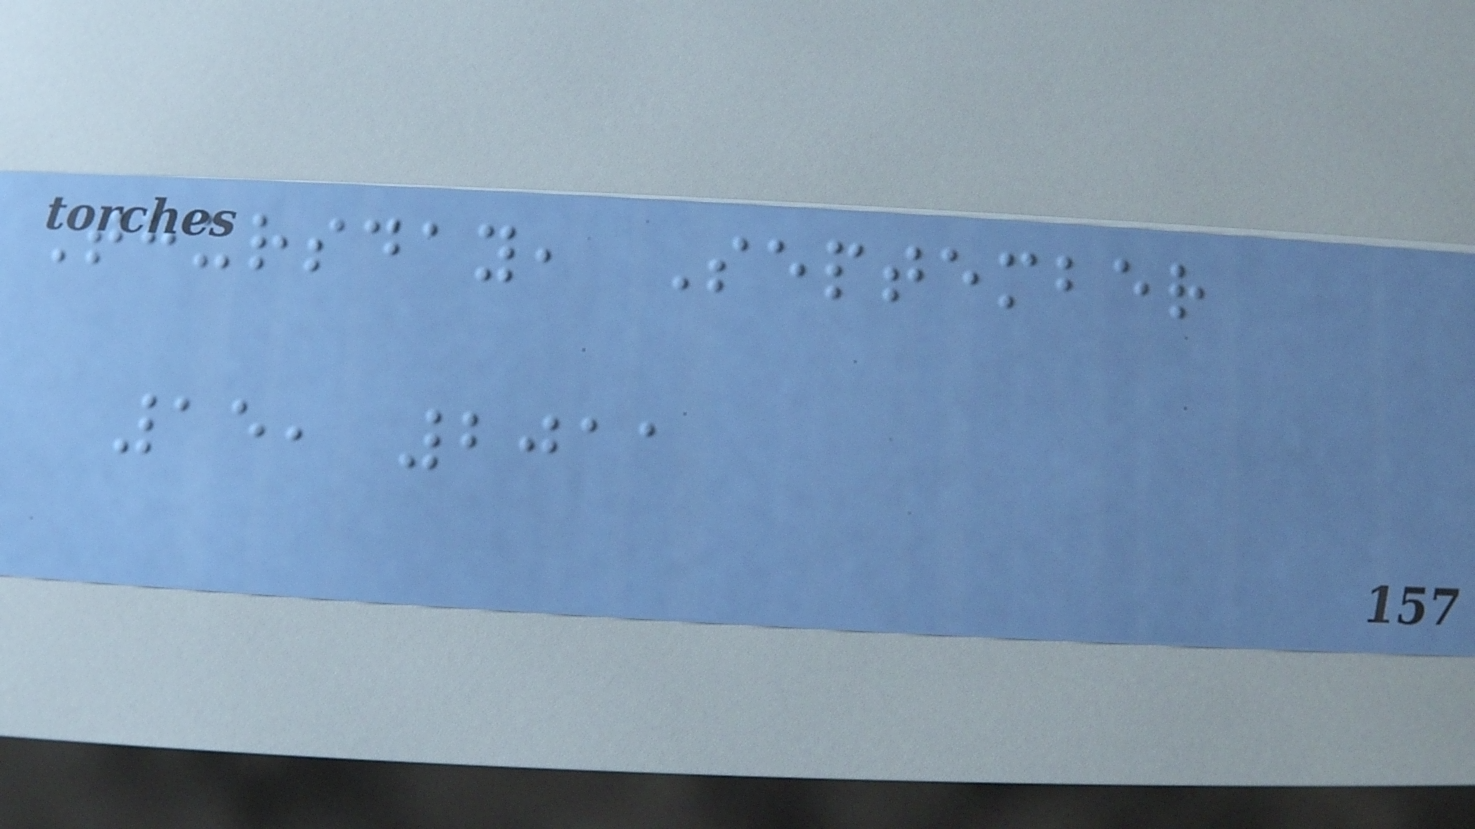Thursday, September
15, 2011
